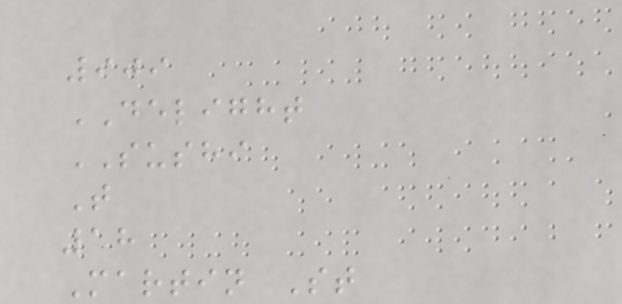909
DELIGHT
SUSHI
T
18
Martin St
